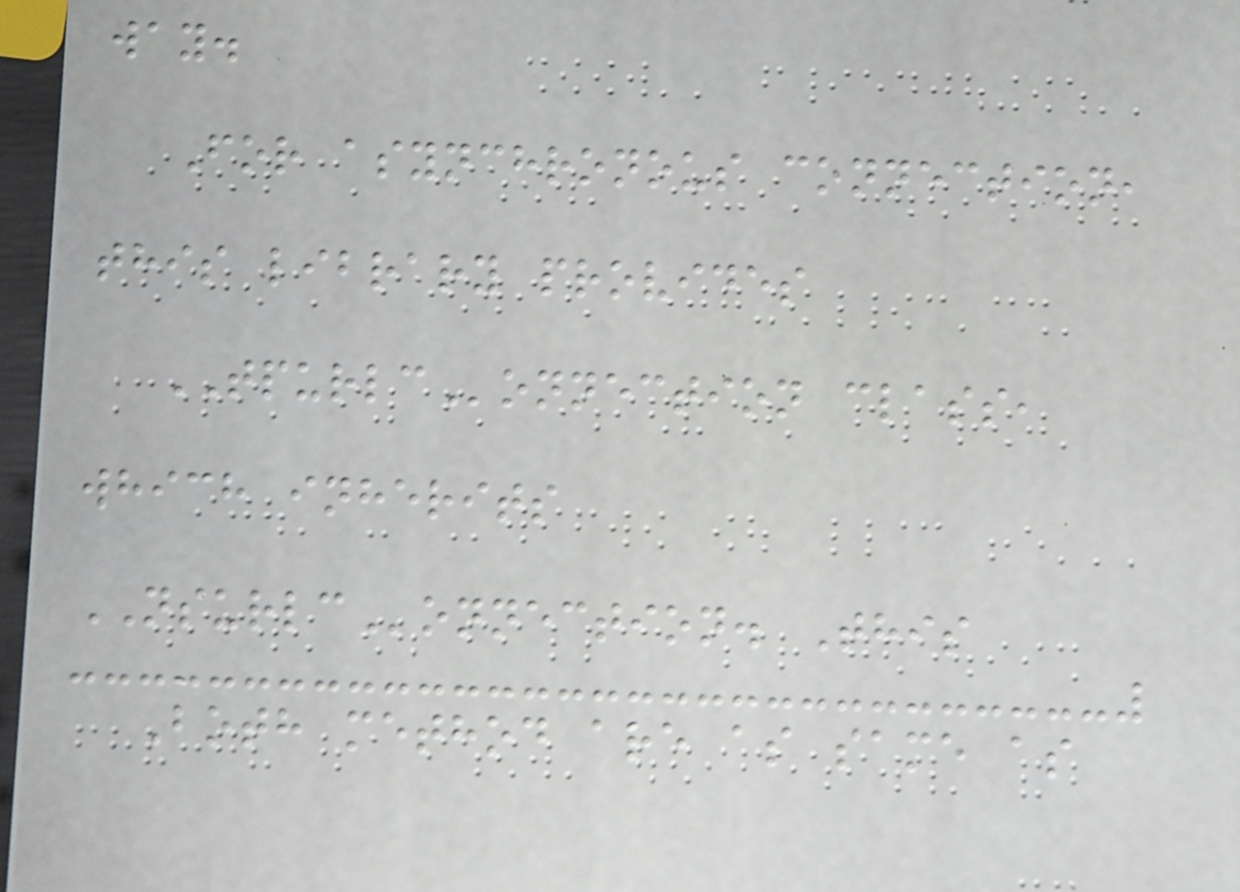way.
For asynchronous connection,
this library provides
TPURLConnection class,
which inherits
NSURLConnection. This
Both method are as same as
